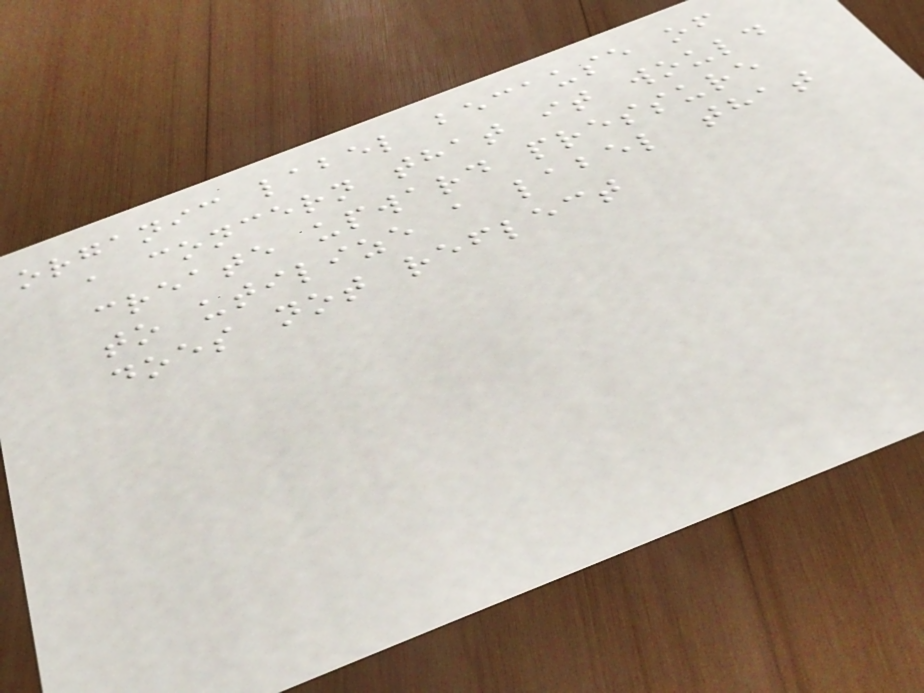organic label because of
a concern that it would
create upward pressure
to utilize a label that
does not reflect
